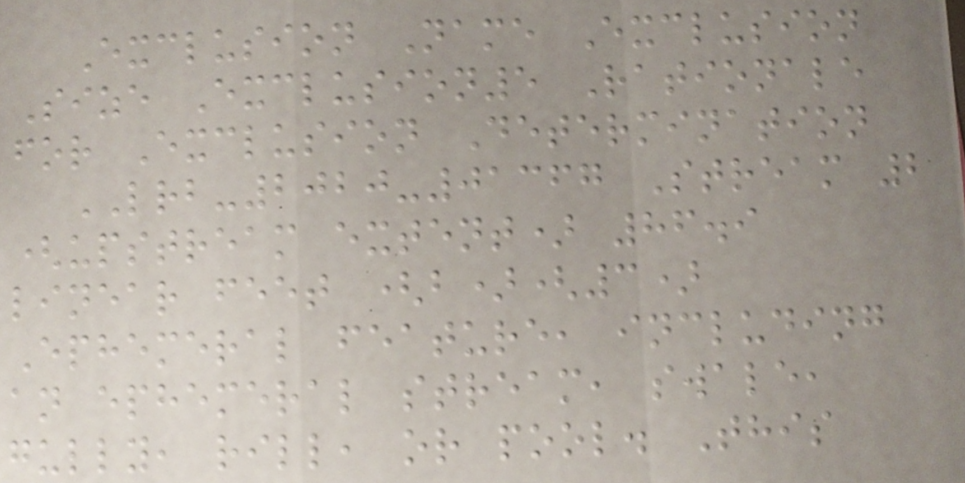Exclusion Name Exclusion
Size Exclusion5 Rationale
for Exclusion Determination
LRB-2020-01367 Stream 2
(upstream extent) 86.9
linear feet (b)(3)
Ephemeral feature, including
an ephemeral stream, swale,
gully, rill, or pool. This
